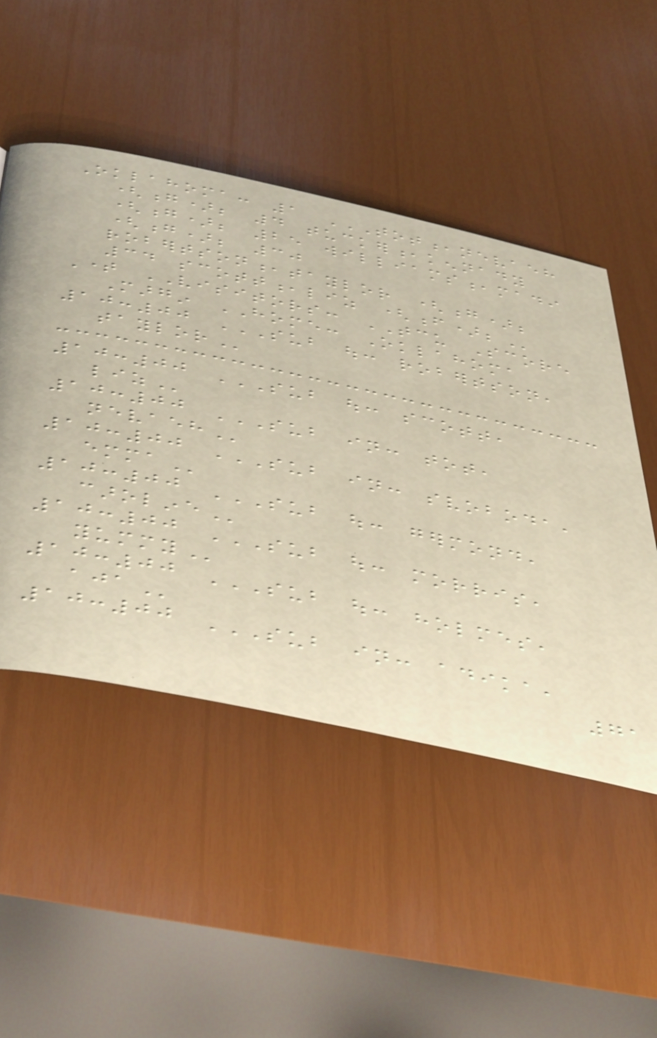Oklahoma: 1 TOT,NEVAEH
(G); 4 TUCKER,KENNADY
(G); 25 WILLIAMS,MADI
(G); 30
ROBERTSON,TAYLOR (G);
34 SCOTT,LIZ (F);
Time VISITORS: TCU Score
Margin HOME: Oklahoma
10:00 SUB OUT: ROBERTSON,
TAYLOR
10:00 SUB OUT: SCOTT,
LIZ
10:00 SUB IN: TOT,
NEVAEH
10:00 SUB IN: SVOBODA,
EMMA
10:00 SUB OUT: GERMOND,
CAROLINE
10:00 SUB OUT: MORRIS,
YUMMY
10:00 SUB OUT: HOLMES,
AJA
10:00 SUB IN: ADIKA,
71
